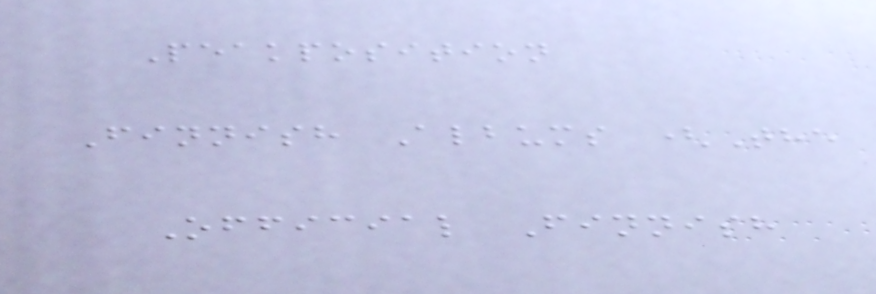Peakposition
Finnish Albums (The
Official Finnish
